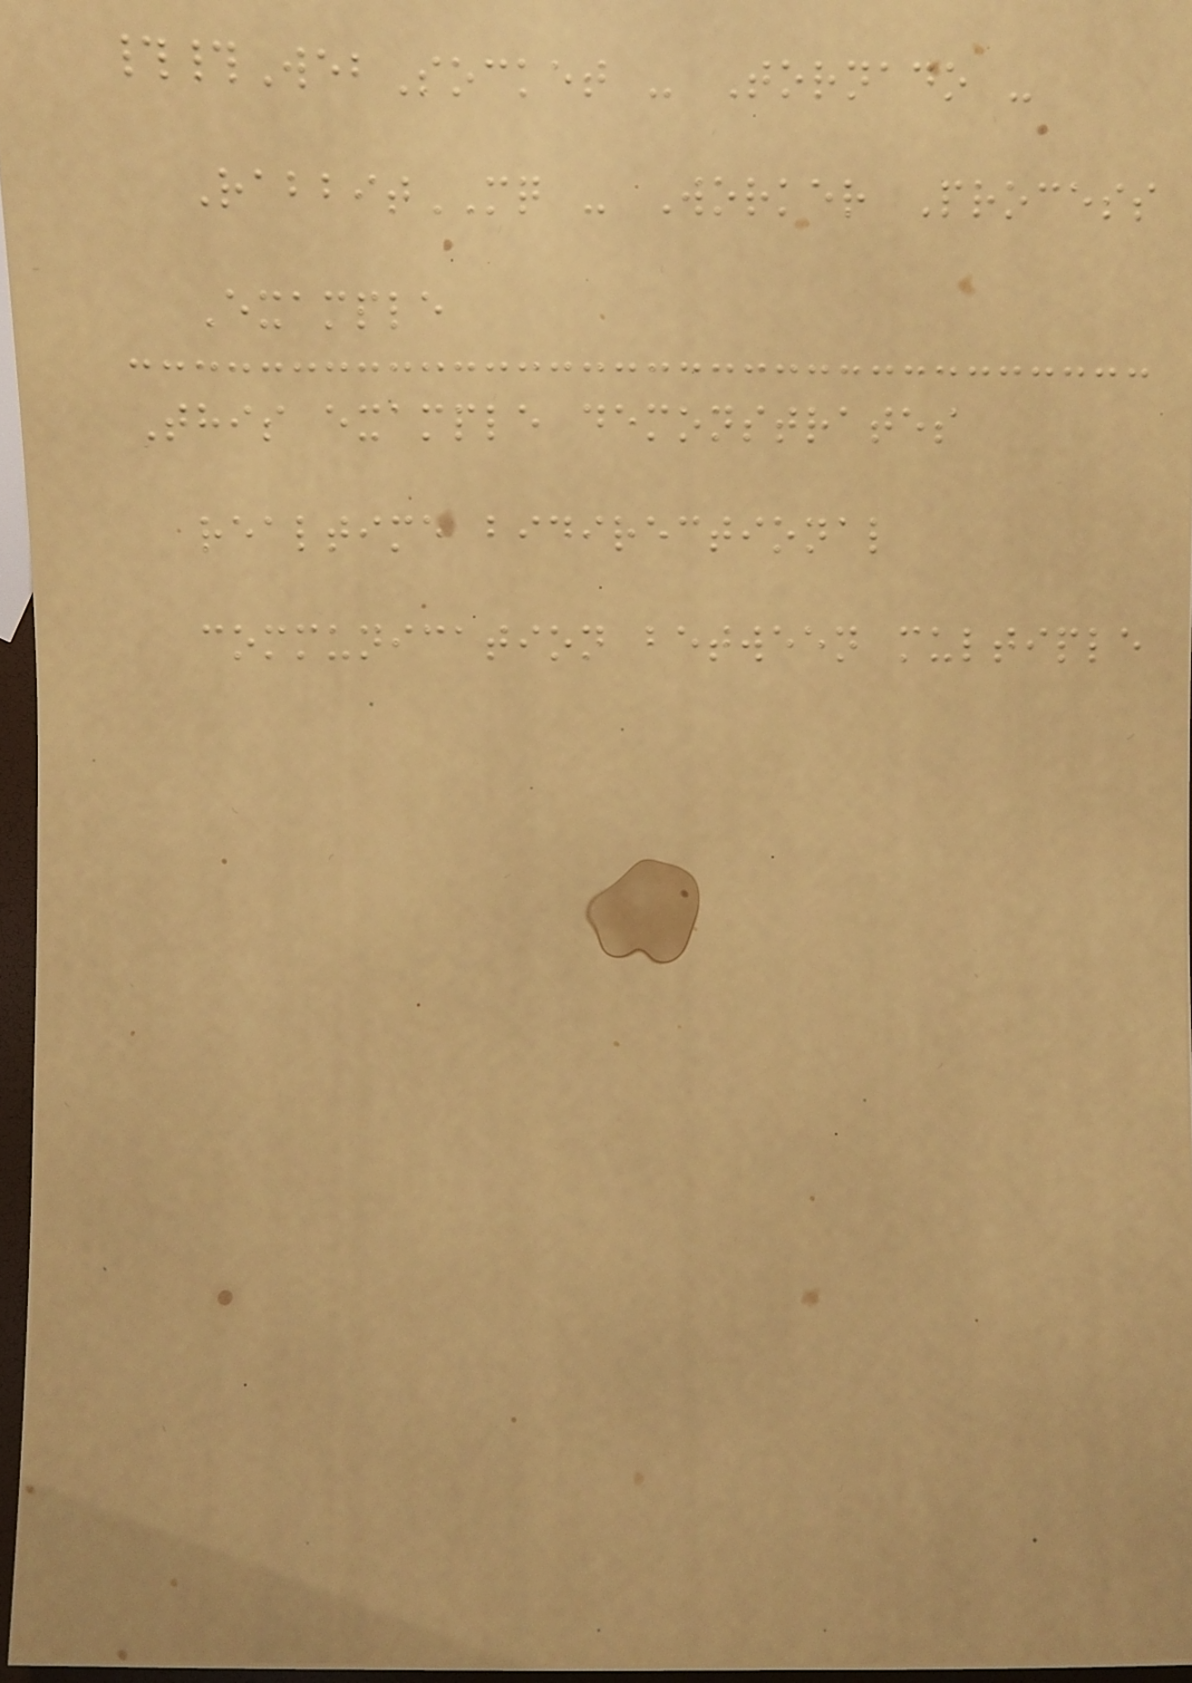##WebSocket - Tornado -
RabbitMQ - Worker Process
Example
This example demonstrates
realtime bidirectional
communication between multiple
